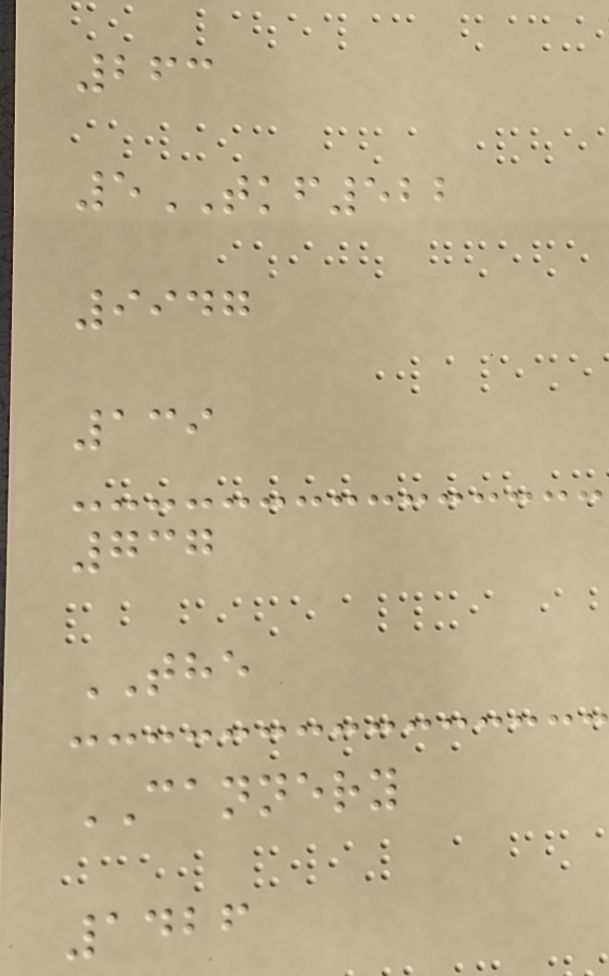263
5TKF522
9947
139
737
THE
CANNERY
1426
